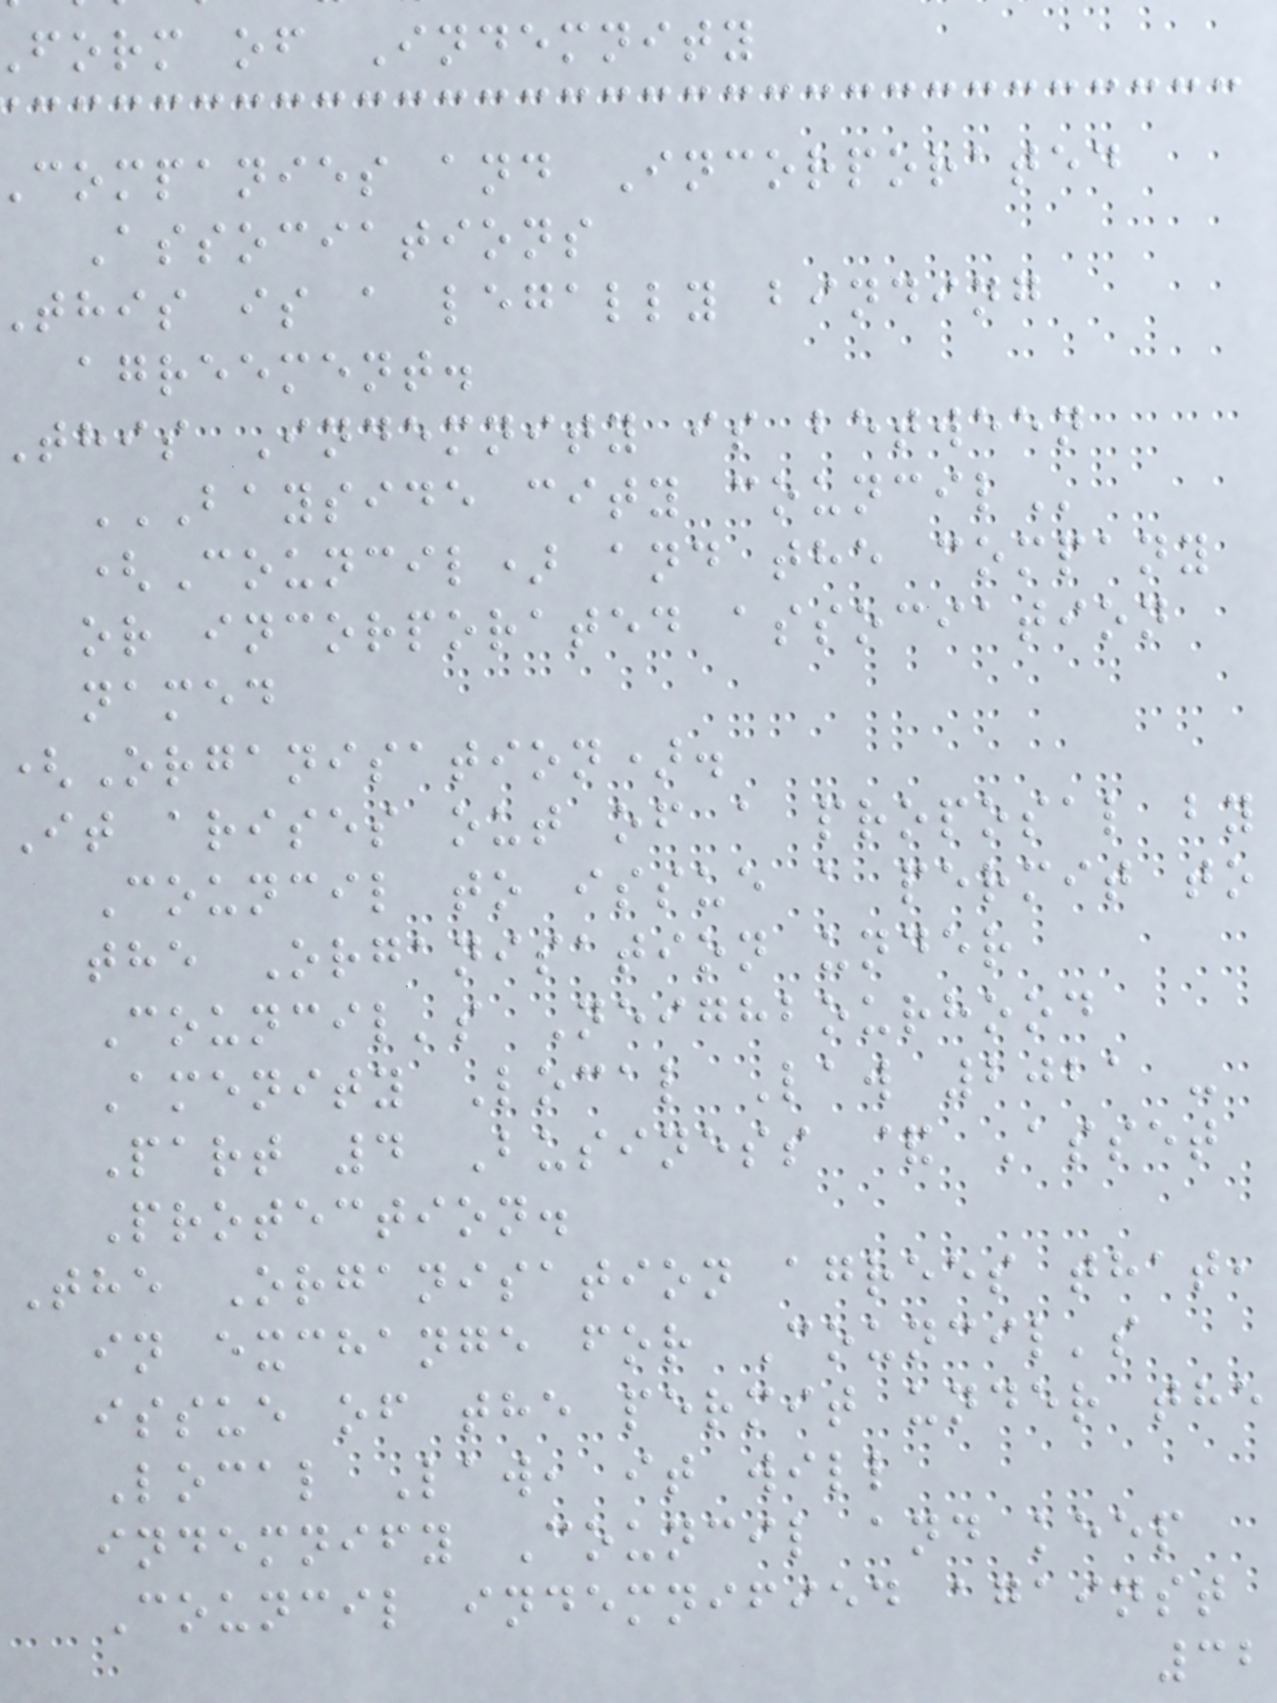form of Indemnity
companies and Incorporated
Associations
this is a legally binding
agreement.
this Indemnity is between
BAYSIDE CITY COUNCIL
(Council) and the company
or incorporated association
named
(Organisation).
It arises out of a proposal by
Council to issue a permit to
the Organisation under
Council's Neighbourhood
Amenity Local Law 2021 -
Part 4 Business & Asset
Protection.
The Organisation agrees that,
in exchange for Council's
issue of the permit under the
Local Law, it will
indemnify Council and keep
Council indemnified against
32
